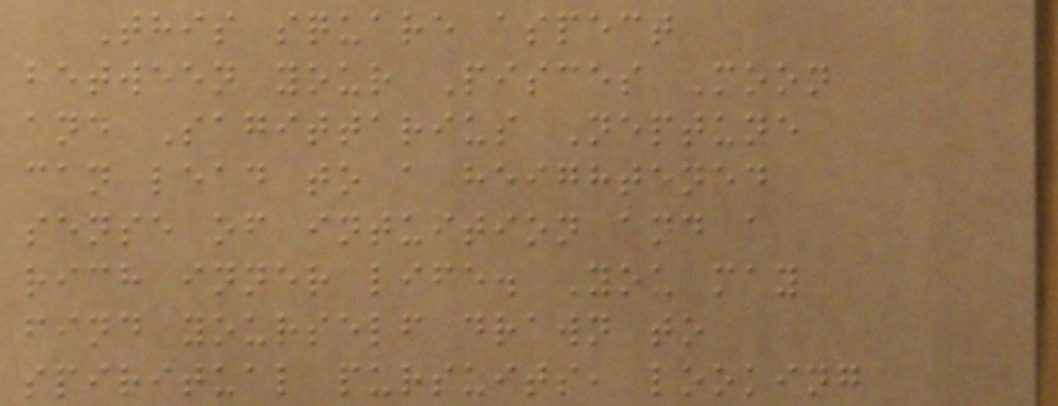This square aspect
between your Pisces Moon
and Sagittarius Neptune
can lead to a heightened
sense of intuition and a
rich inner life. You may
find yourself drawn to
spiritual pursuits, looking
